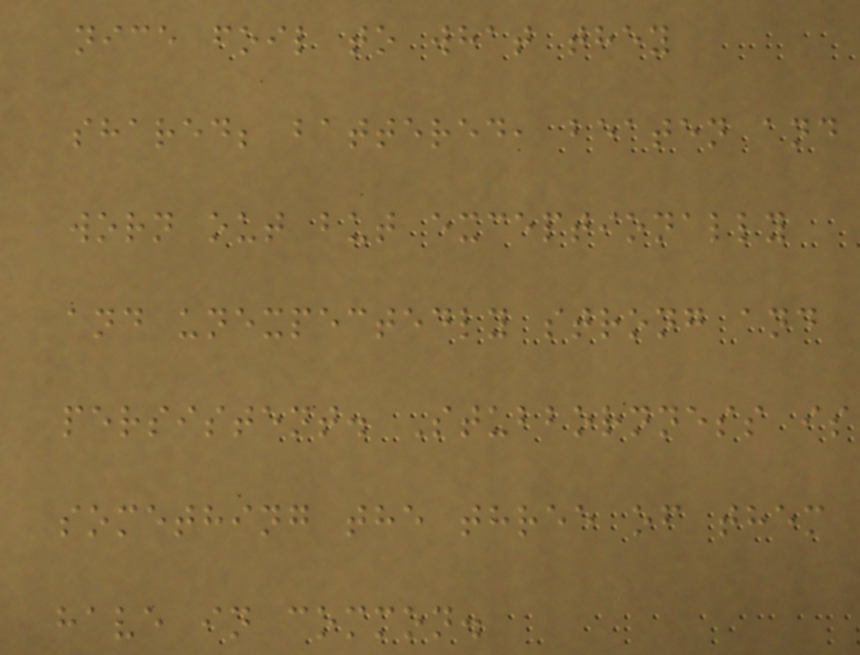nice foil to what they
shared; battered, beaten and
worn out but exceptionally
and unexpectedly strong and
persistent. Stubbornness is
something the three of them
have in common.
